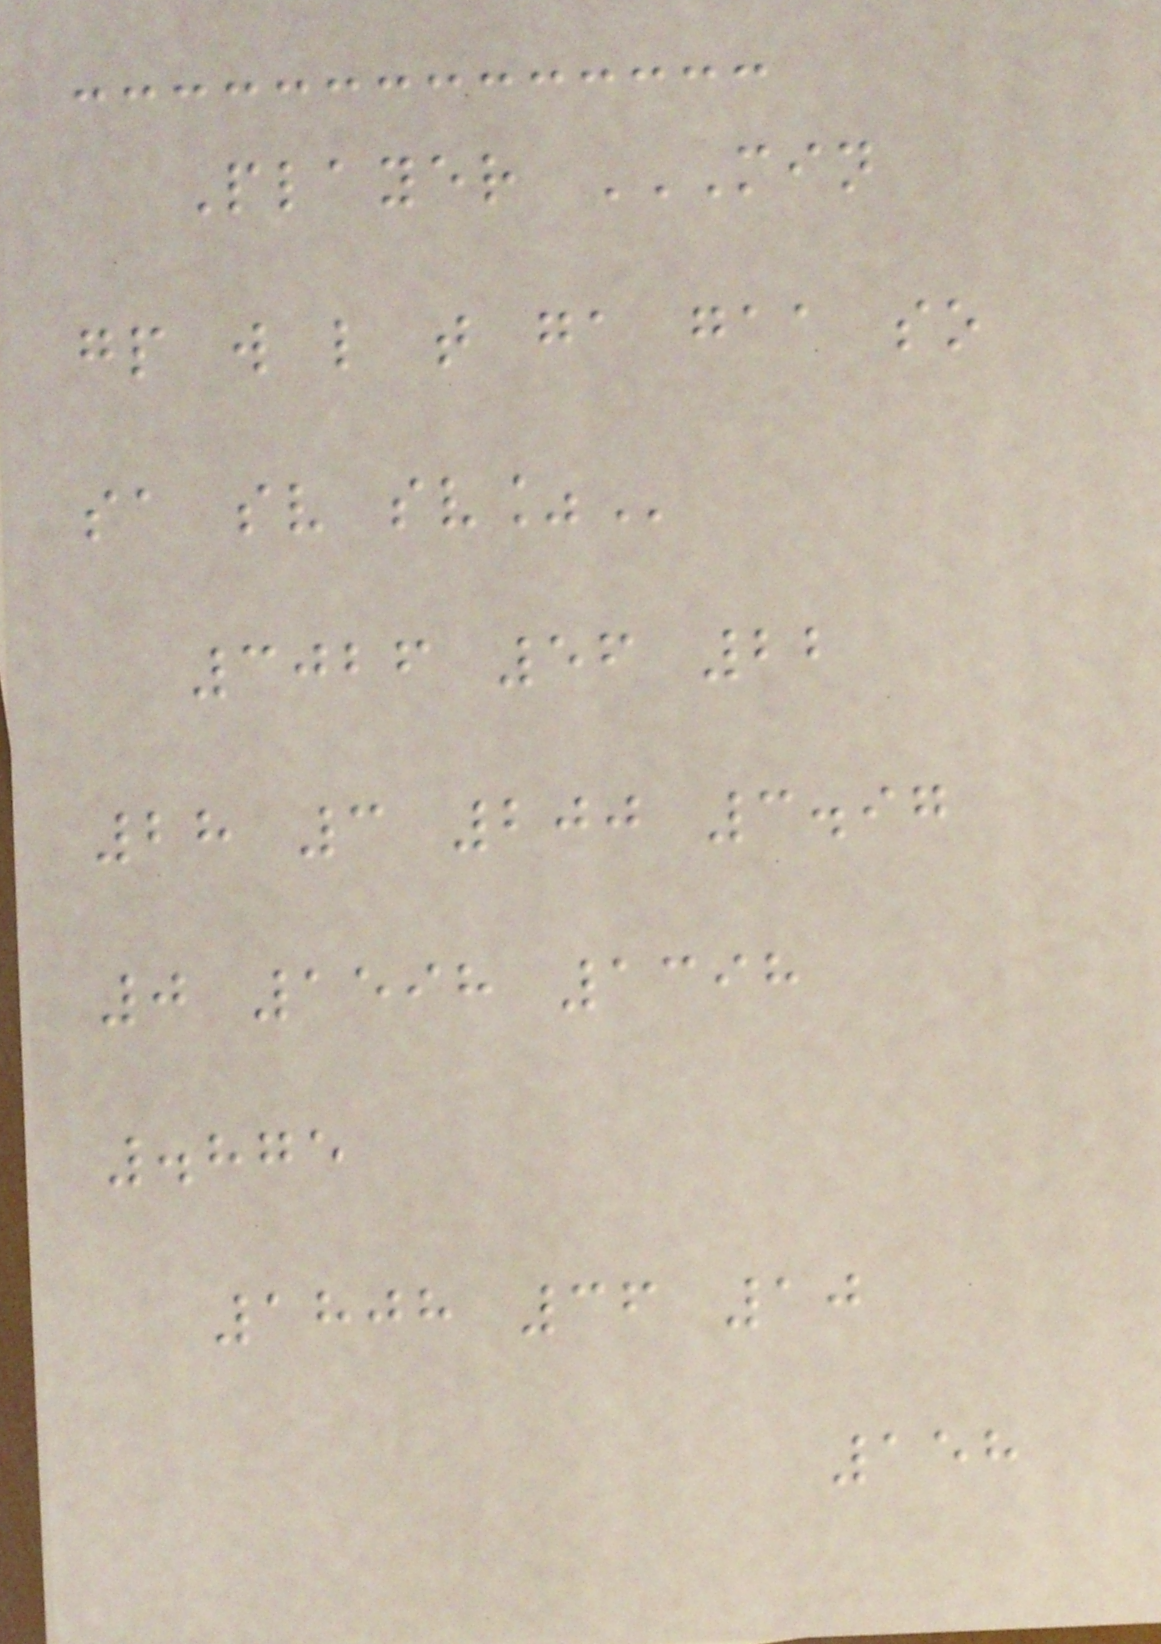Player MIN
GP W L T GA GAA SO
SA SV SV%
3026 56 22
28 3 200 3.97
0 1598 1398
.875
1808 36 10
158
